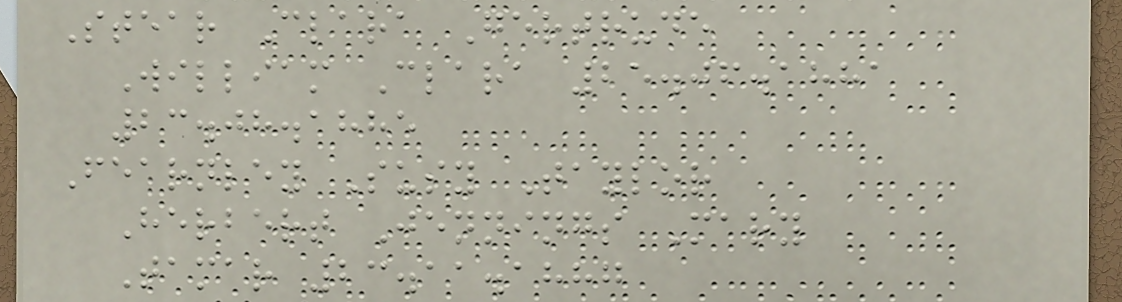Stear Clara Gertrude
William Clara 25.06.1881
23.08.1885
Fearnley Susy Taylor
Herbert Jennings Mary
Tamar 23.11.1887
